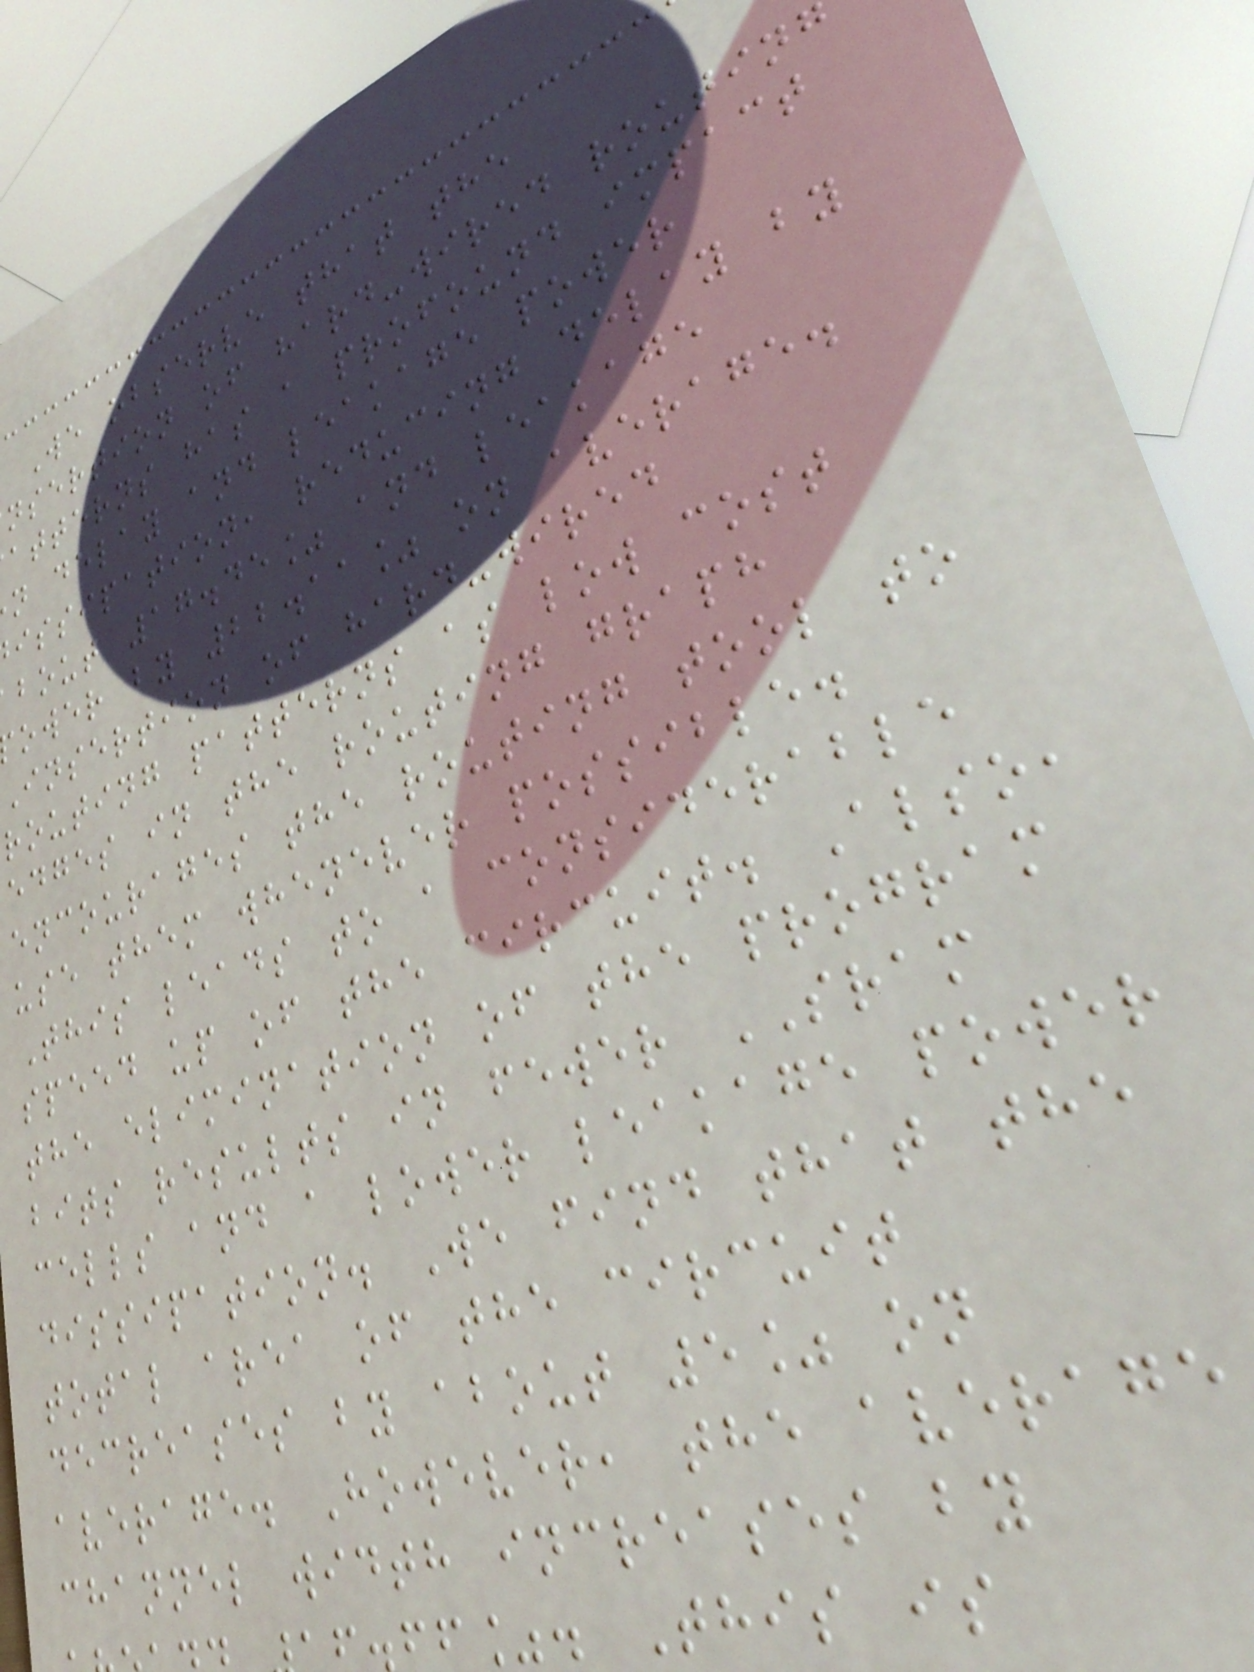We observe that the
nsertion of hard-wired routin
atterns has a profound impact
n delay and leakage power
issipation, reducing delay by
bout 17.45% and leakage
ower by 22.11% on average.
Insertion of hard-wired
routing patterns as low cost
edges in the routing graph
encourages the routing tool to
use them whenever possible.
This leads to a considerable
speed up of the circuit. Also,
the elimination of the program
bits results in fewer SRAM
cells and a lower leakage power
dissipation. We find that the
total area of the circuit
decreases by about 5% on
average. However, the average
channel width increases by
ff%. This is
